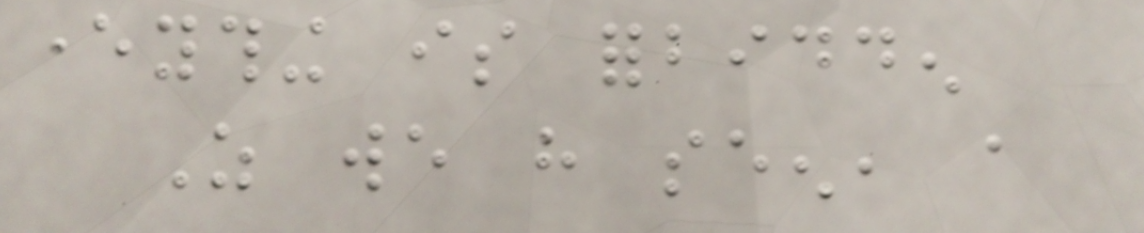everything is forbidden
As we have seen, a
